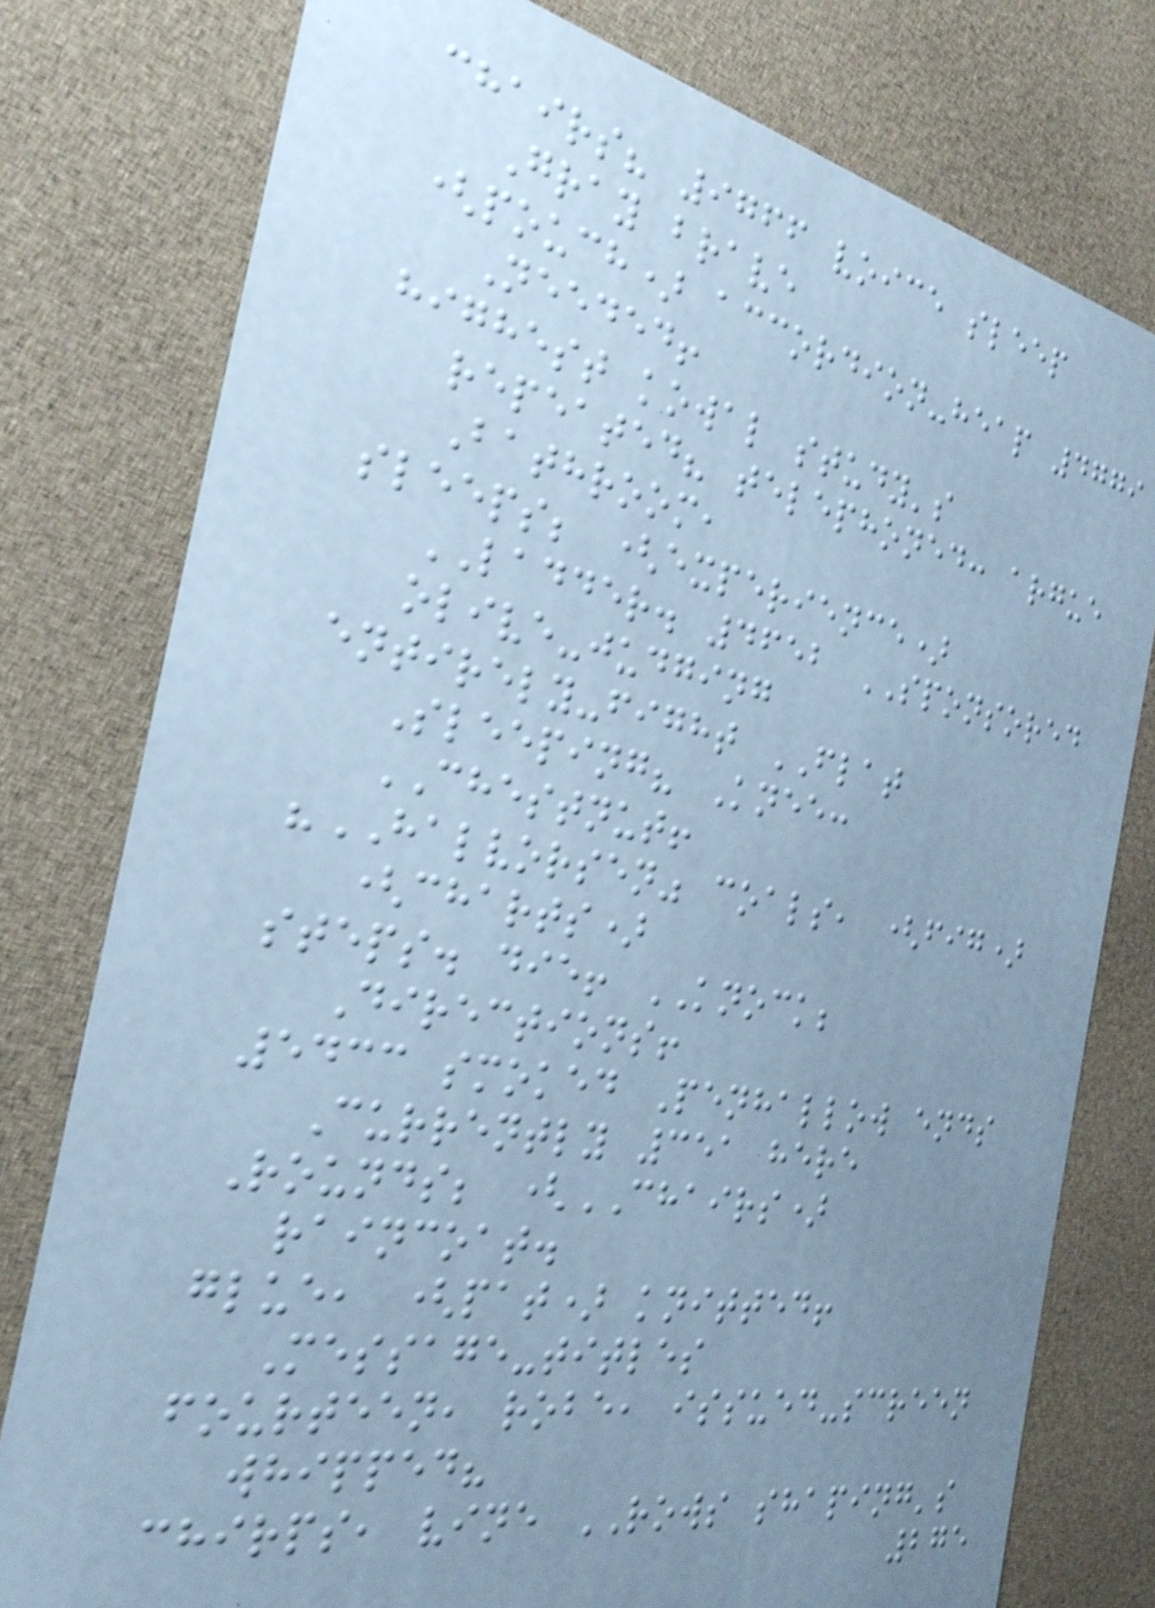chairs? 9766 voice sleep
Gray brave
(pouch) accordion-heap 4779
Needed!
highest kowal study's
repeated? telephoned: argue
Bathroom,
sleeps; (experience)
LADDER. 4652 SPONSORED
olive-judging
entirely-fight FLAT
Sleeping? Knee:
CHESTNUT!
"HALVORSEN" coals, (fig)
(charts)
steps. die! KNOCK;
Directions!
5433 smoked Penhallow ends
Currently 351 here
Rounds; (CHAIRS)
raincoat.
glue, (pat) knitted!
Message-titles
fourteen, robe, issued-screen
whipped?
chirps, vine ROWS shaping's
275
